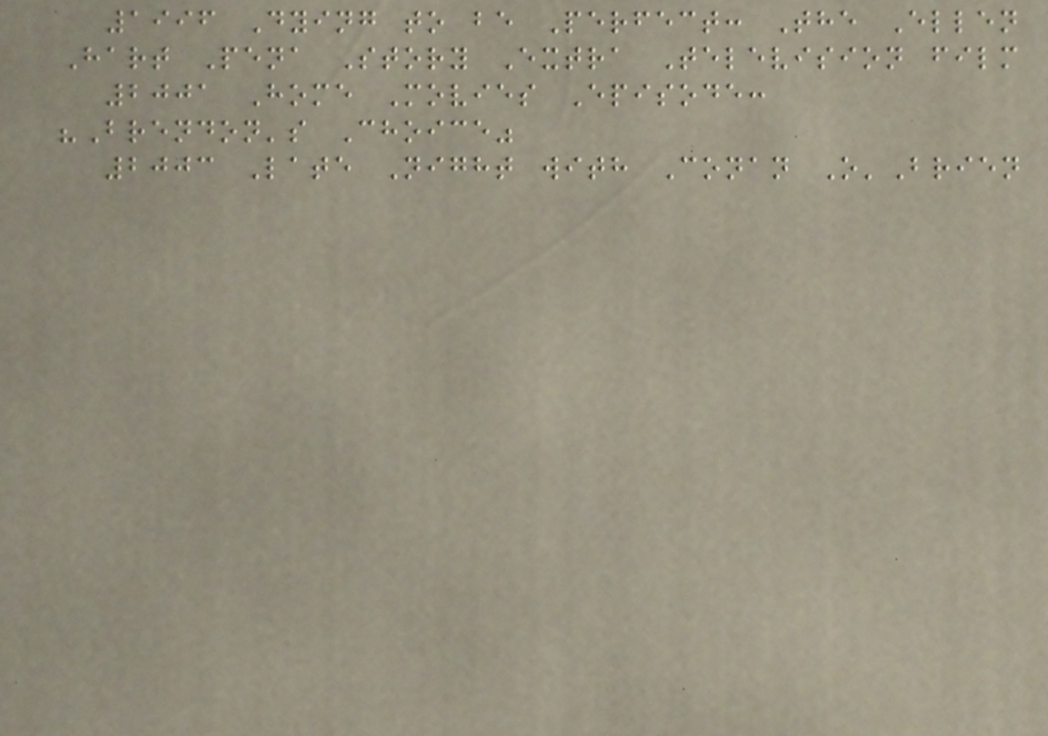1996 Dying to be Perfect: The Ellen
Hart Pena Story Extra Television film
2001 Home Movies Episode:
"Brendon's Choice"
2003 Late Night with Conan O'Brien
